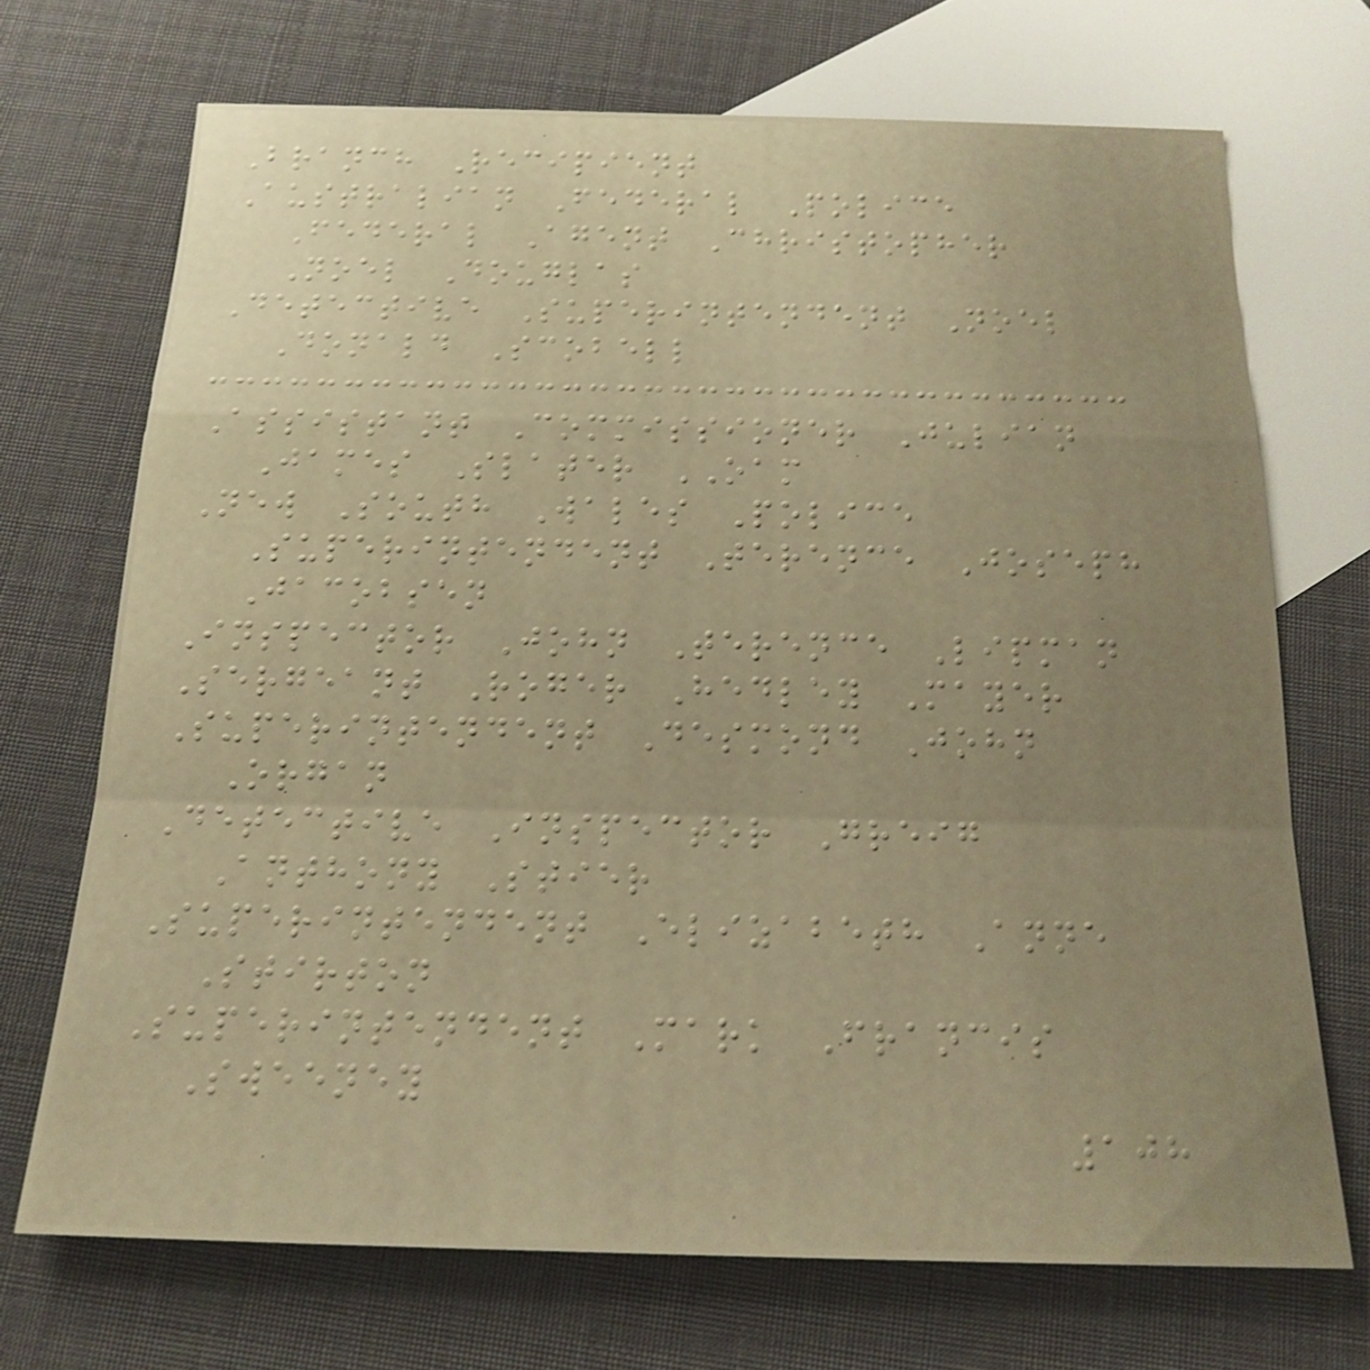Branch Recipient
Australian Federal Police
Federal Agent Christopher
Noel Douglas
Detective Superintendent Noel
Donald Scobell
Assistant Commissioner Julian
James Slater OAM
New South Wales Police
Superintendent Terence Joseph
Jacobsen
Inspector John Terence Lipman
Sergeant Roger Hedley Mayer
Superintendent Desmond John
Organ
Detective Inspector Greig
Anthony Stier
Superintendent Elizabeth Anne
Stirton
Superintendent Mark Francis
Sweeney
108
